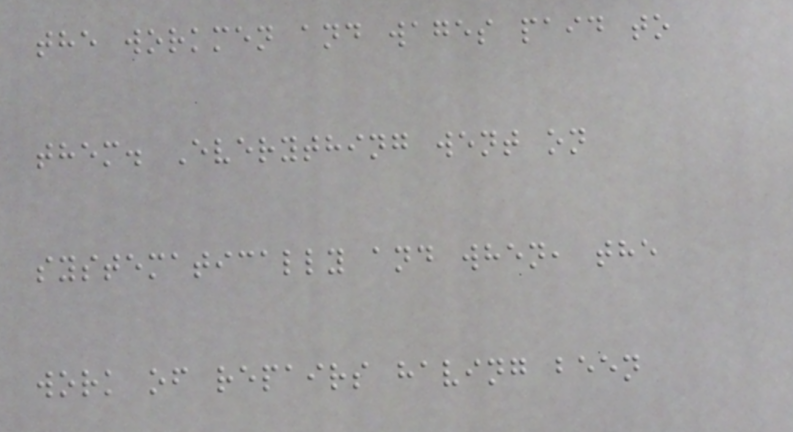the workmen and wages paid to
them. Everything went on
systematically and when, the
work of repairs having been
